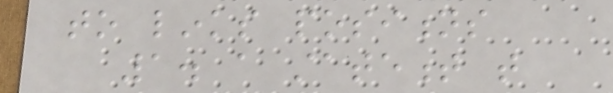to links positions
1. a statement that
